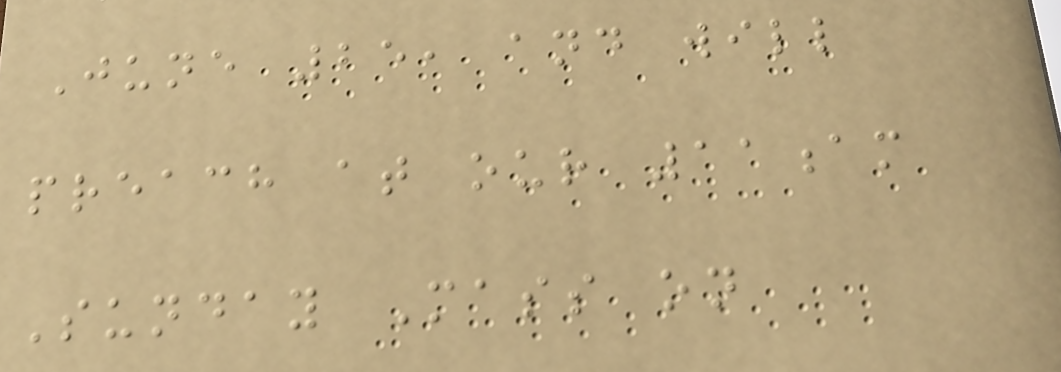June 25, and will
preach at our 11am
Sunday Mass on
